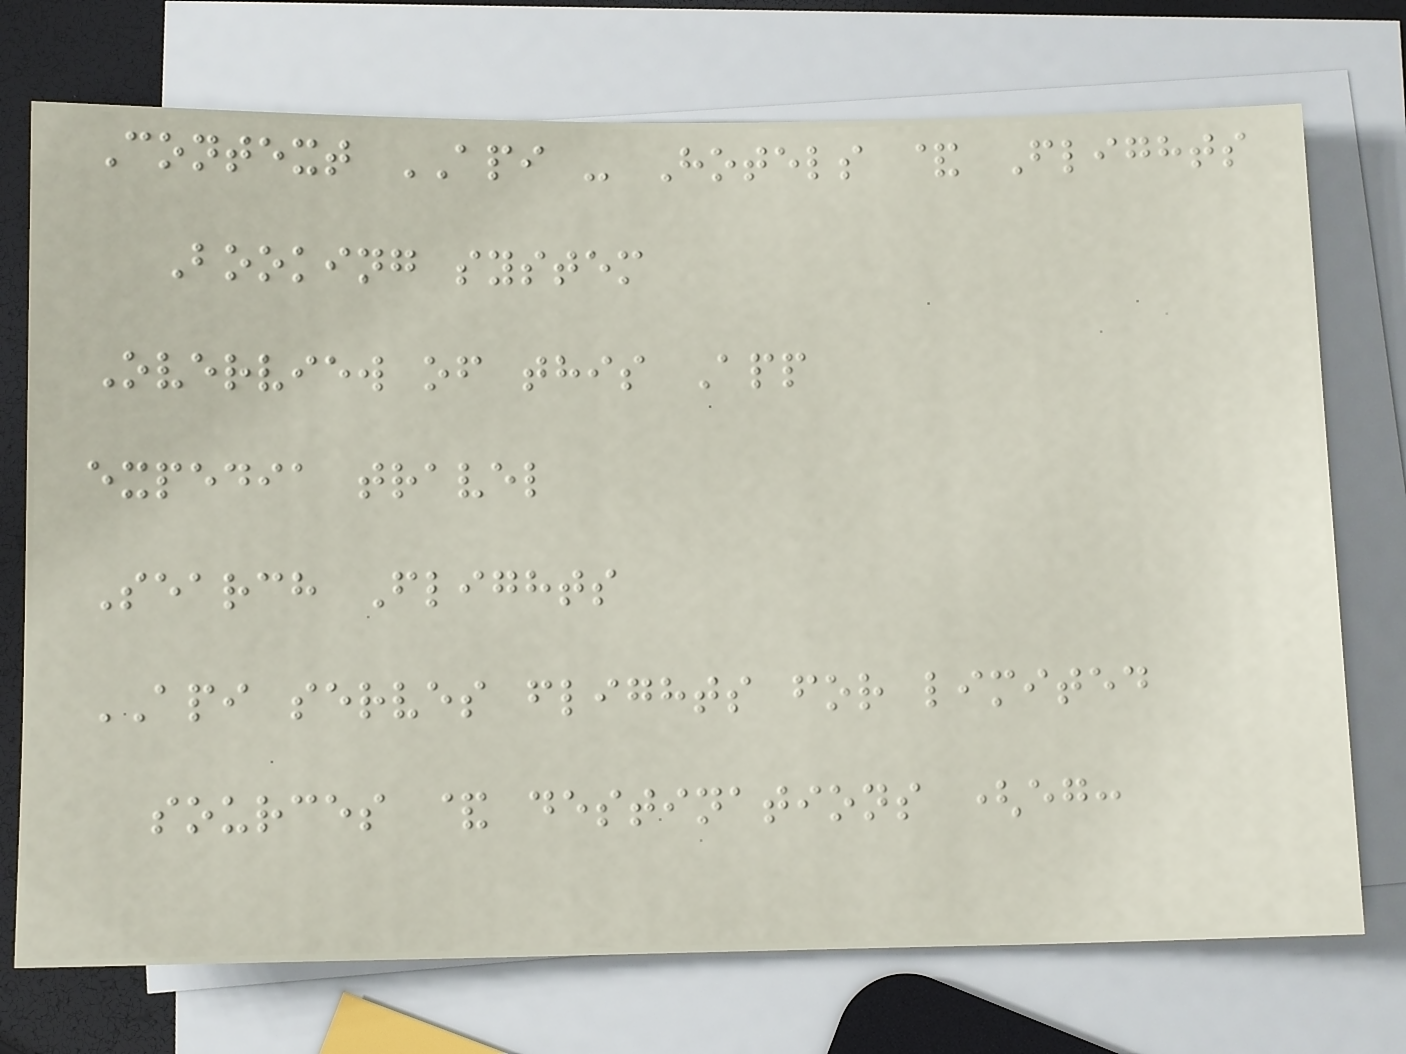Context API - Hotels & Flights
Booking system
Overview of this App
expedia travel
Search Flights
API serves flights for limited
sources & destinations (eg:
